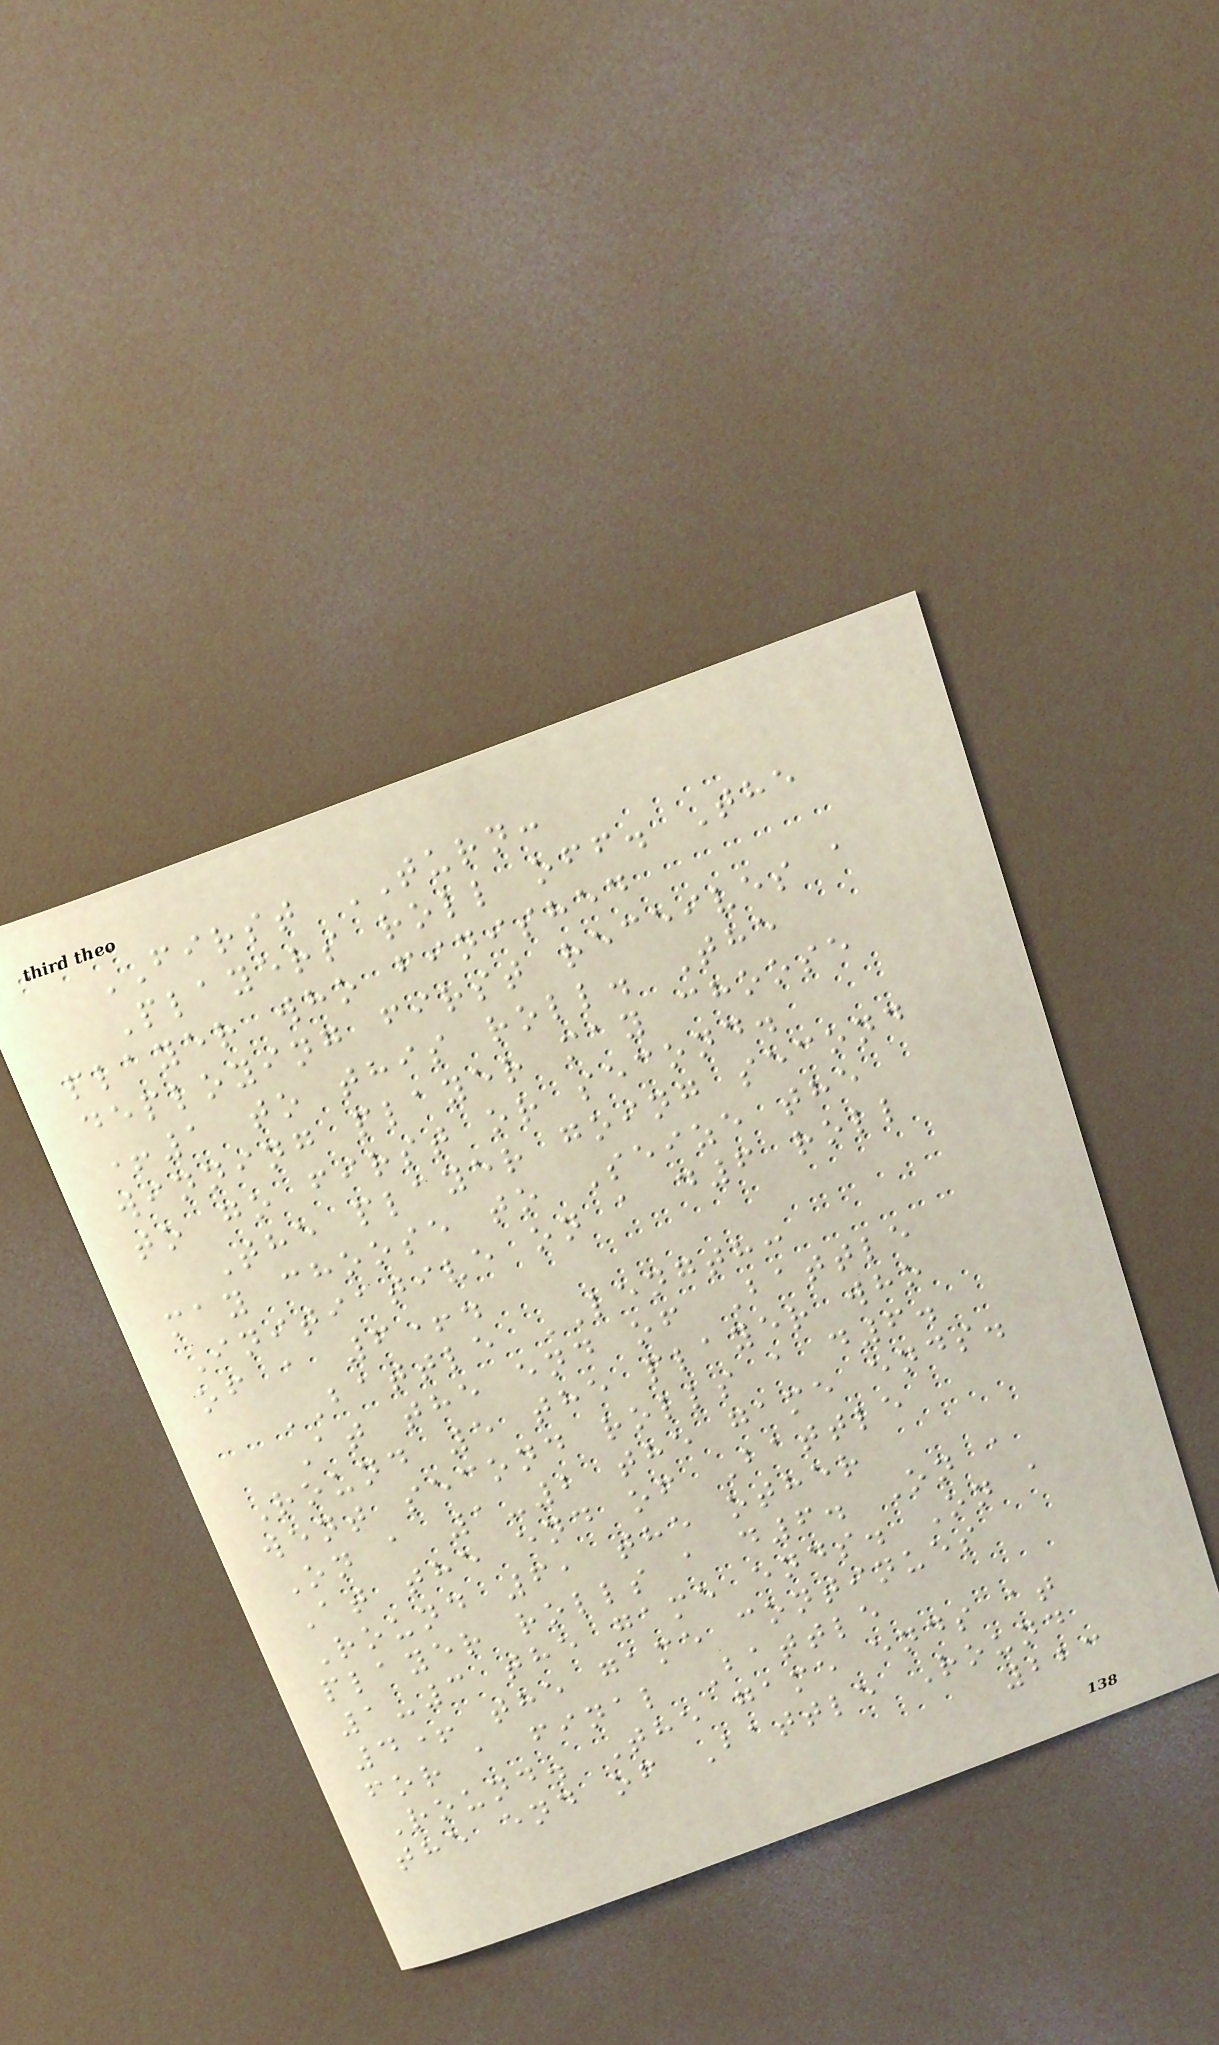FIRST TURN:
Players roll off. The
player who finished
deploying first receives a
+1 to this roll. The
winning player may choose
to go first or second.
The player going second
may choose to Seize the
Initiative on a d6 roll
of a 6+.
BATTLE LENGTH:
At the end of Battle
Round 5 the player who
went second rolls a d6.
On a 1-2 the game ends.
At the end of Battle
Round 6, the other
player rolls a d6. On a
1-3 the game ends. On a
4+ the game continues
for a final Battle
Round. The game ends at
the end of Battle Round
223
